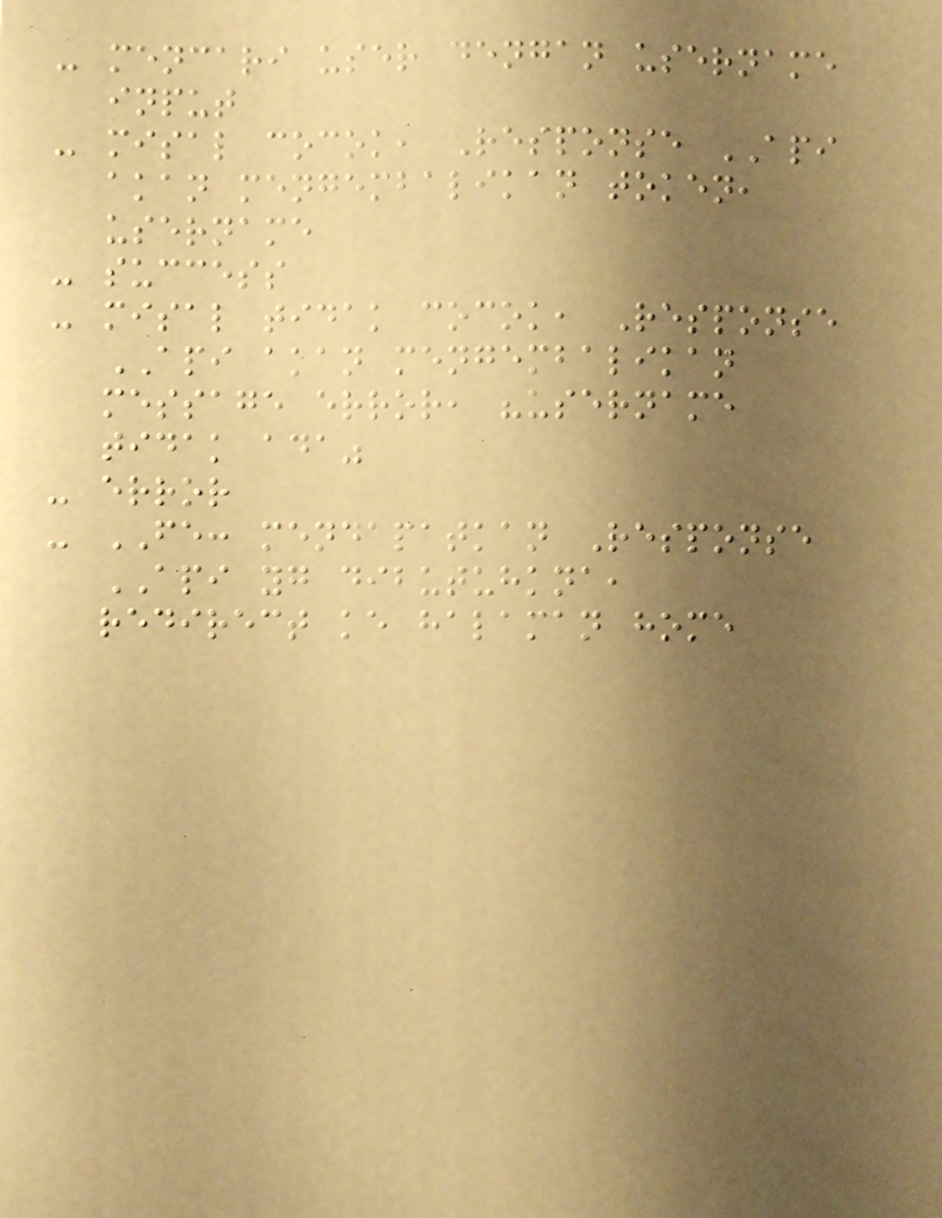- mencari user dengan username
input
- misal cocok, Response API
akan mengembalikan token,
username
- success
- misal tidak cocok, Response
API akan mengembalikan
message error, "username
tidak ada"
- error
- FE: mendapatkan Response
API yg dibutuhkna,
redirect ke halaman home
